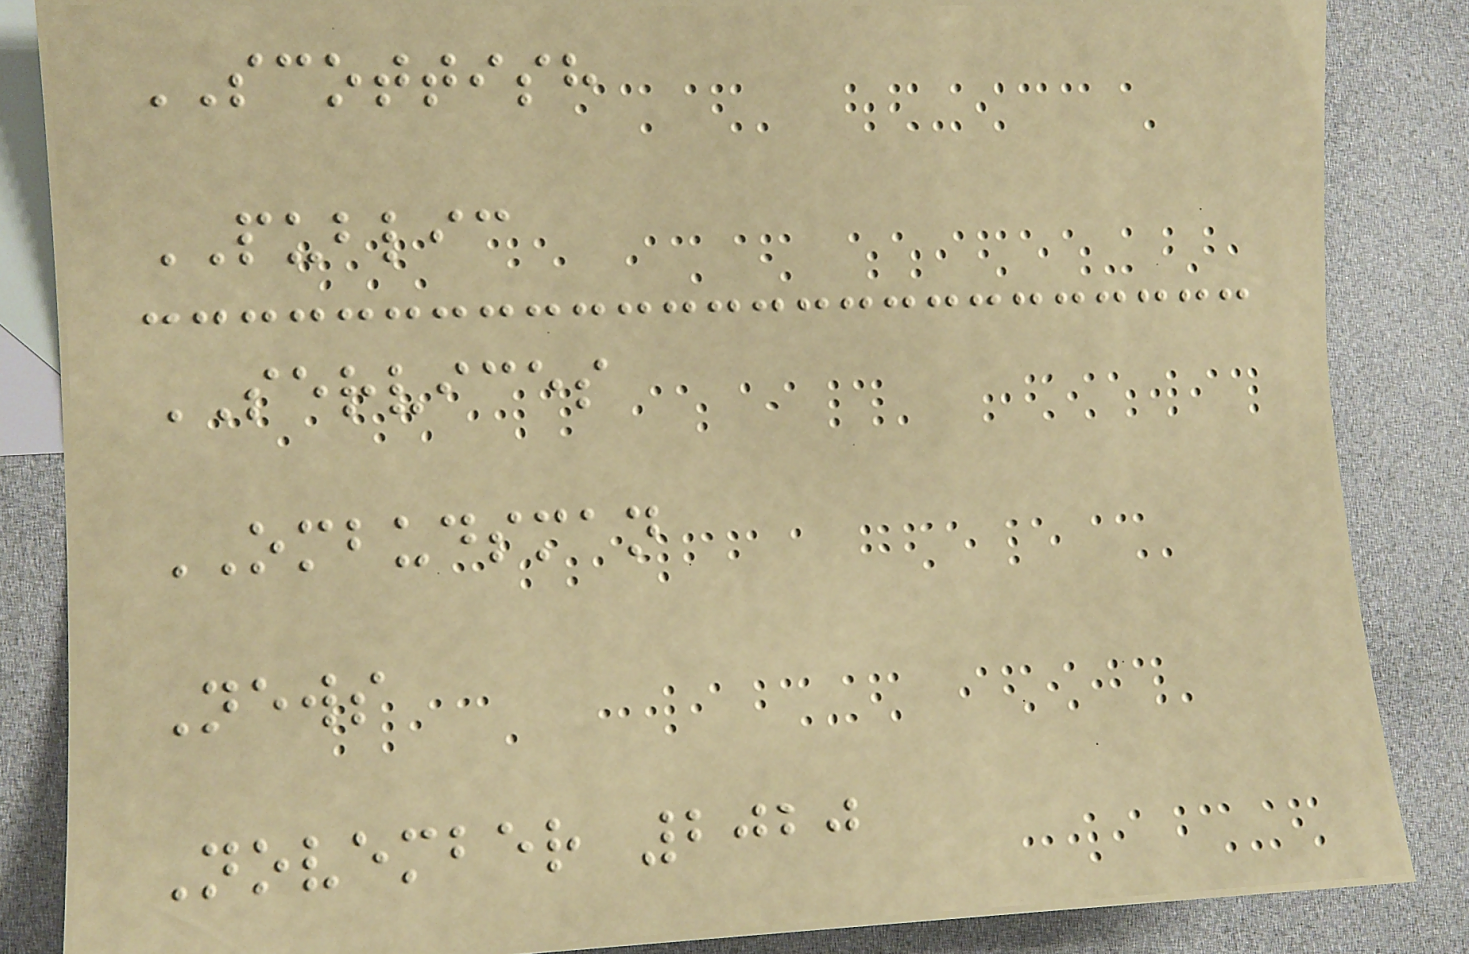SCOTTISH
PUBLIC
SERVICES
OMBUDSMAN
News
November 2020
